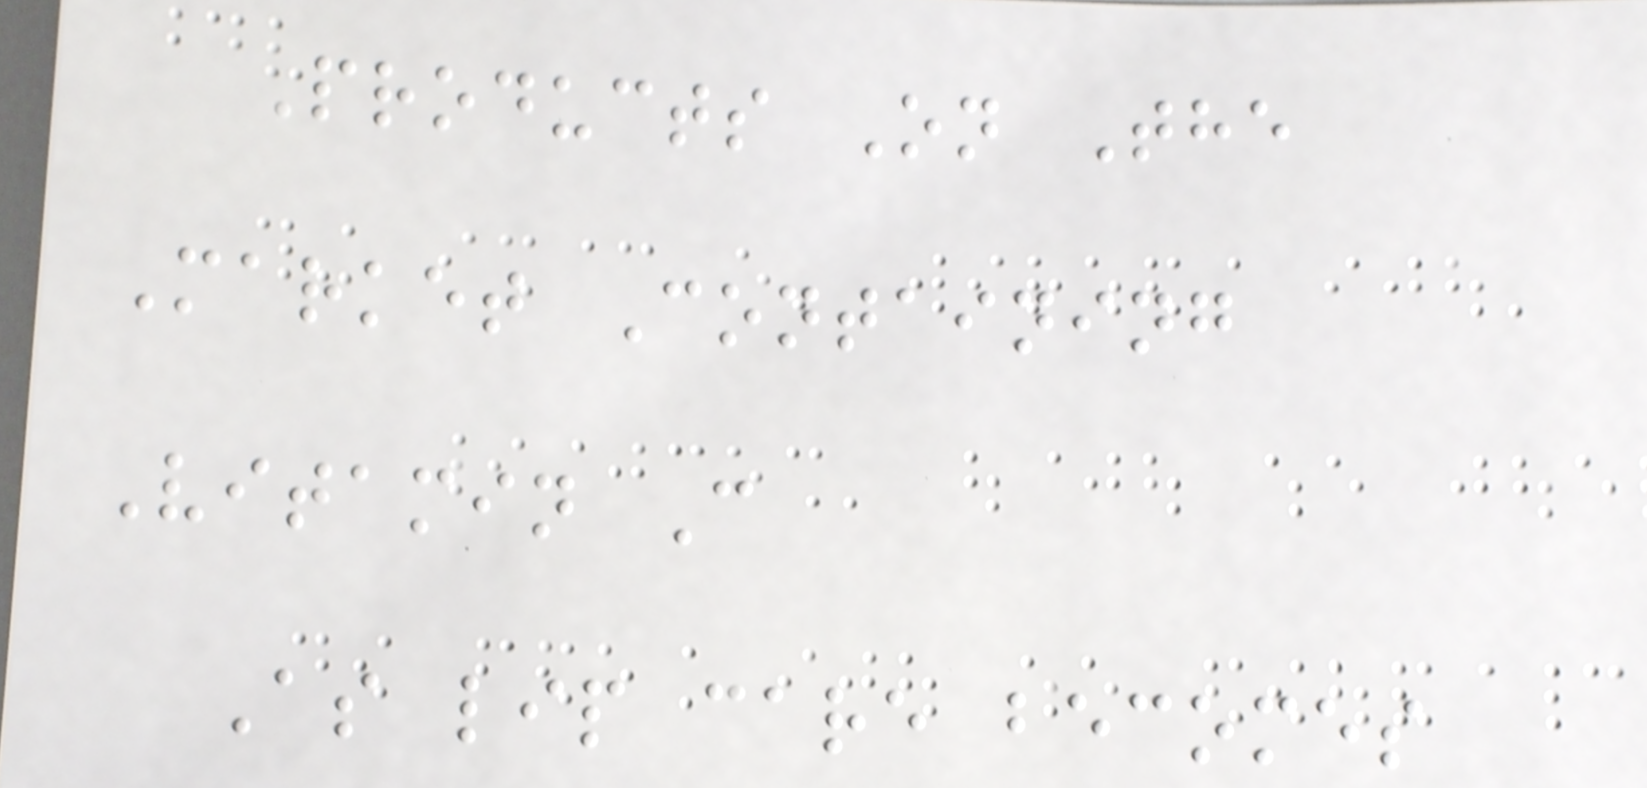Products On The
Market Containing
Vitamin C
As lip care becomes
